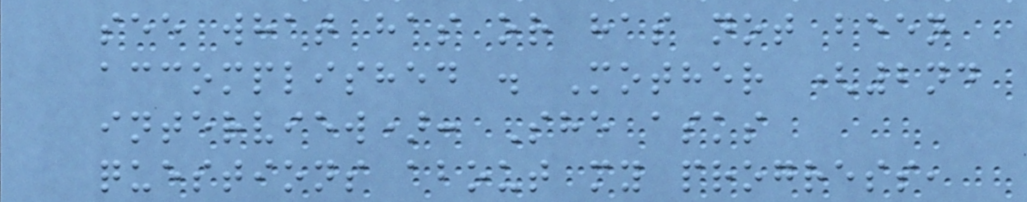see what has or has not been
accomplished . Mother (2nd
interview): She asks
questions about my progress,
